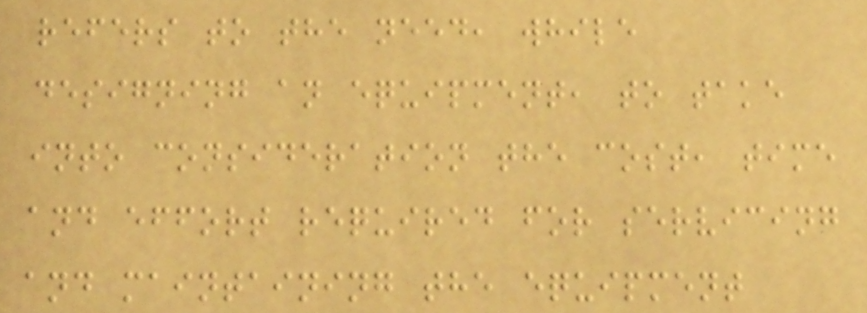refers to the need, while
designing an equipment, to take
into consideration the cost, time
and effort required for servicing
and maintaining the equipment
